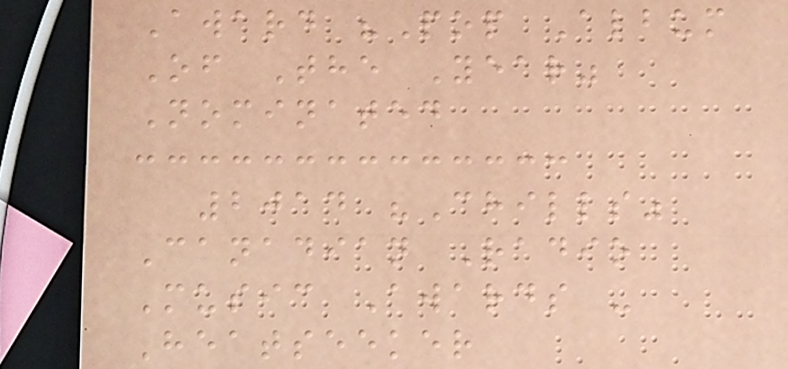Award "Pop Album
Of The Year"
Nominated
2014 "Chills"
Canadian Radio
Music Awards -
Heatseeker
